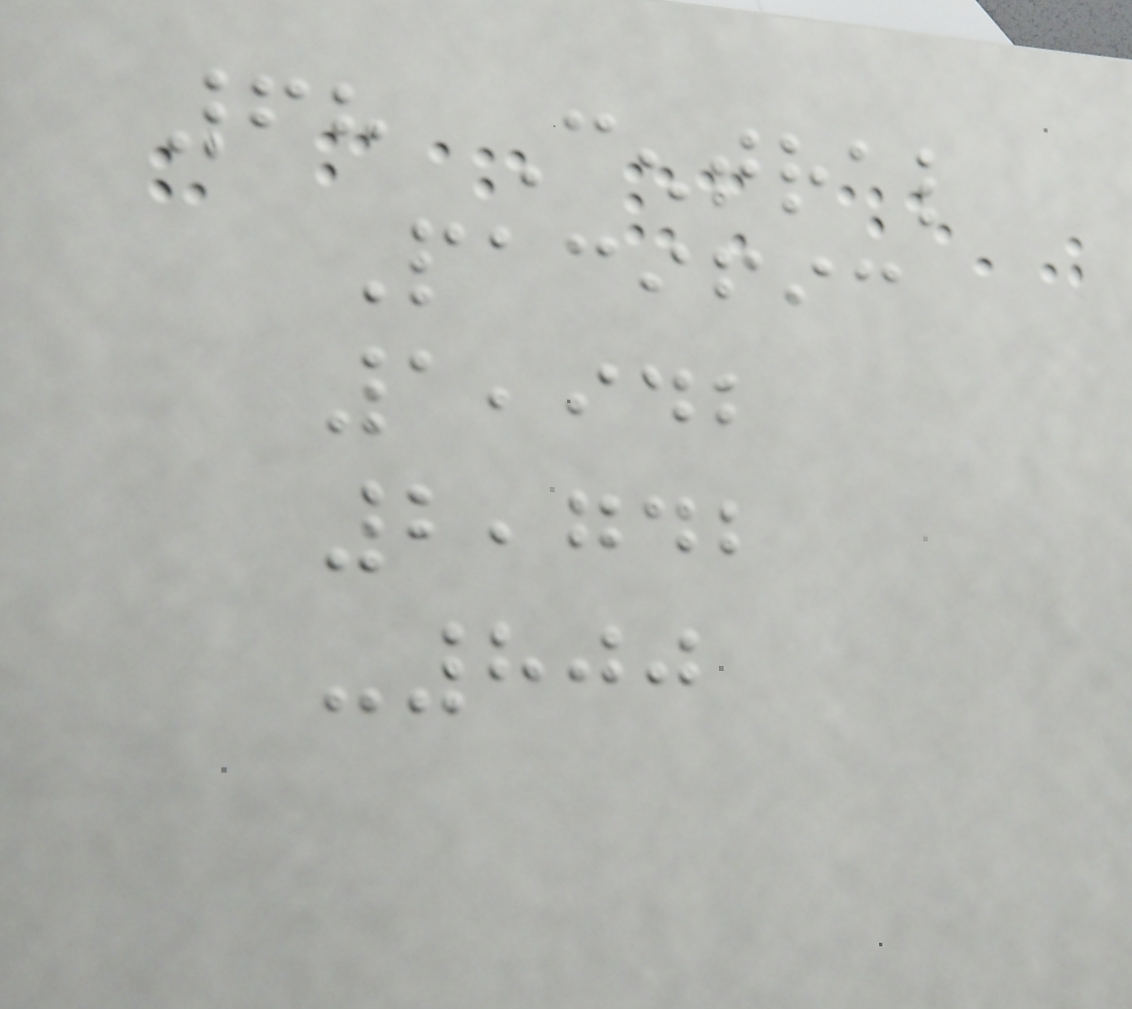68 Central
Pacific
1,942
2,742
-800
